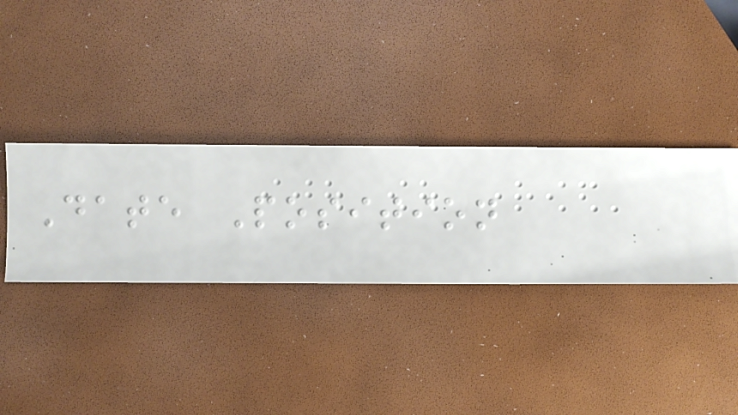Date Position
